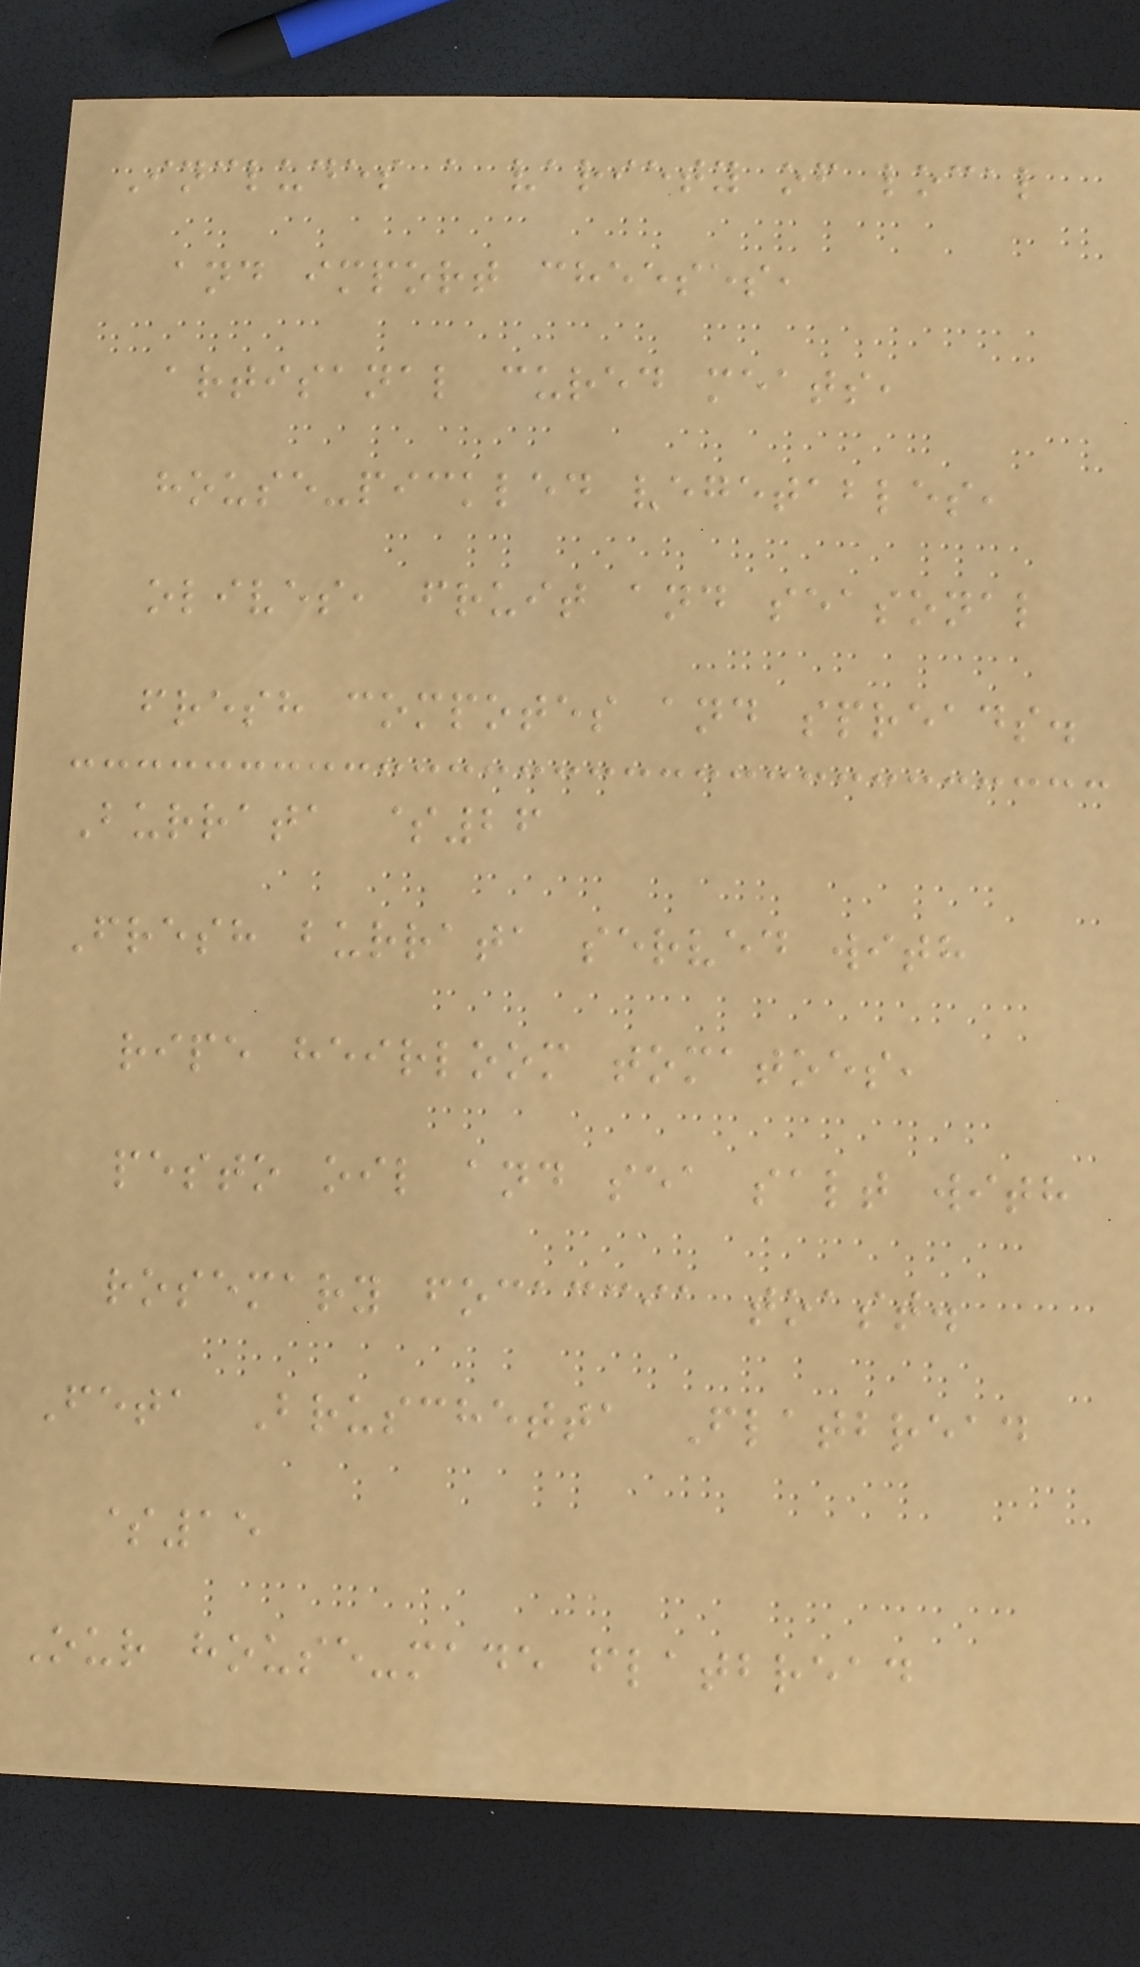Includes a variety of local
and import cheeses,
artisanal cured meats,
house-pickled vegetables,
olives, fruit and seasonal
fresh compotes and spreads.
Burrata $26
Fresh burrata served with
ripe heirloom tomatoes,
pesto oil and sea salt with
rosemary focaccia toast.
Feta Bruschetta Flatbread
$15
Our house-made flatbread
